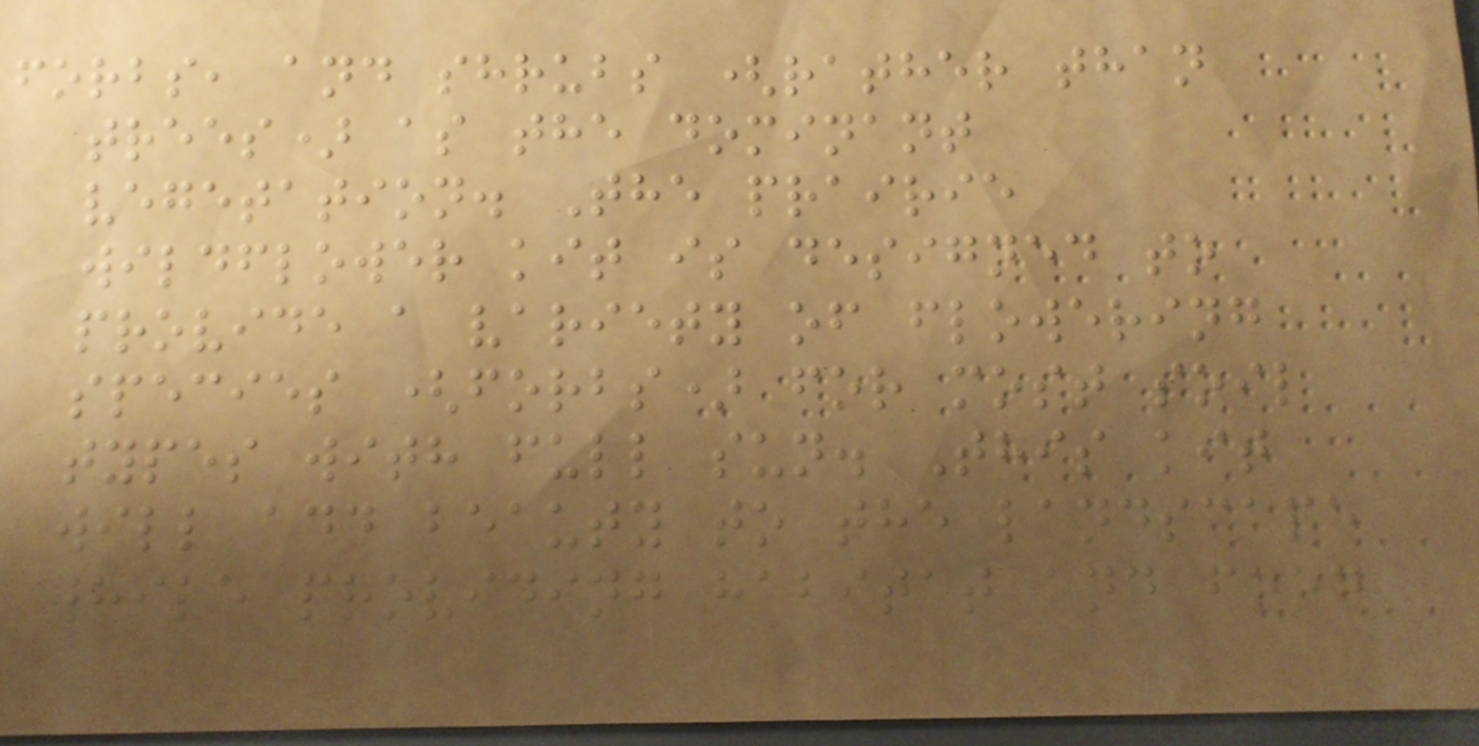forbs, and shrubs (rather than
trees) as the dominant
vegetation. The prairie
wildflower kit is designed to
provide a variety of flowering
species (forbs) for most soil
types with full sun. This kit
will add beauty to the landscape
while providing habitat and food
